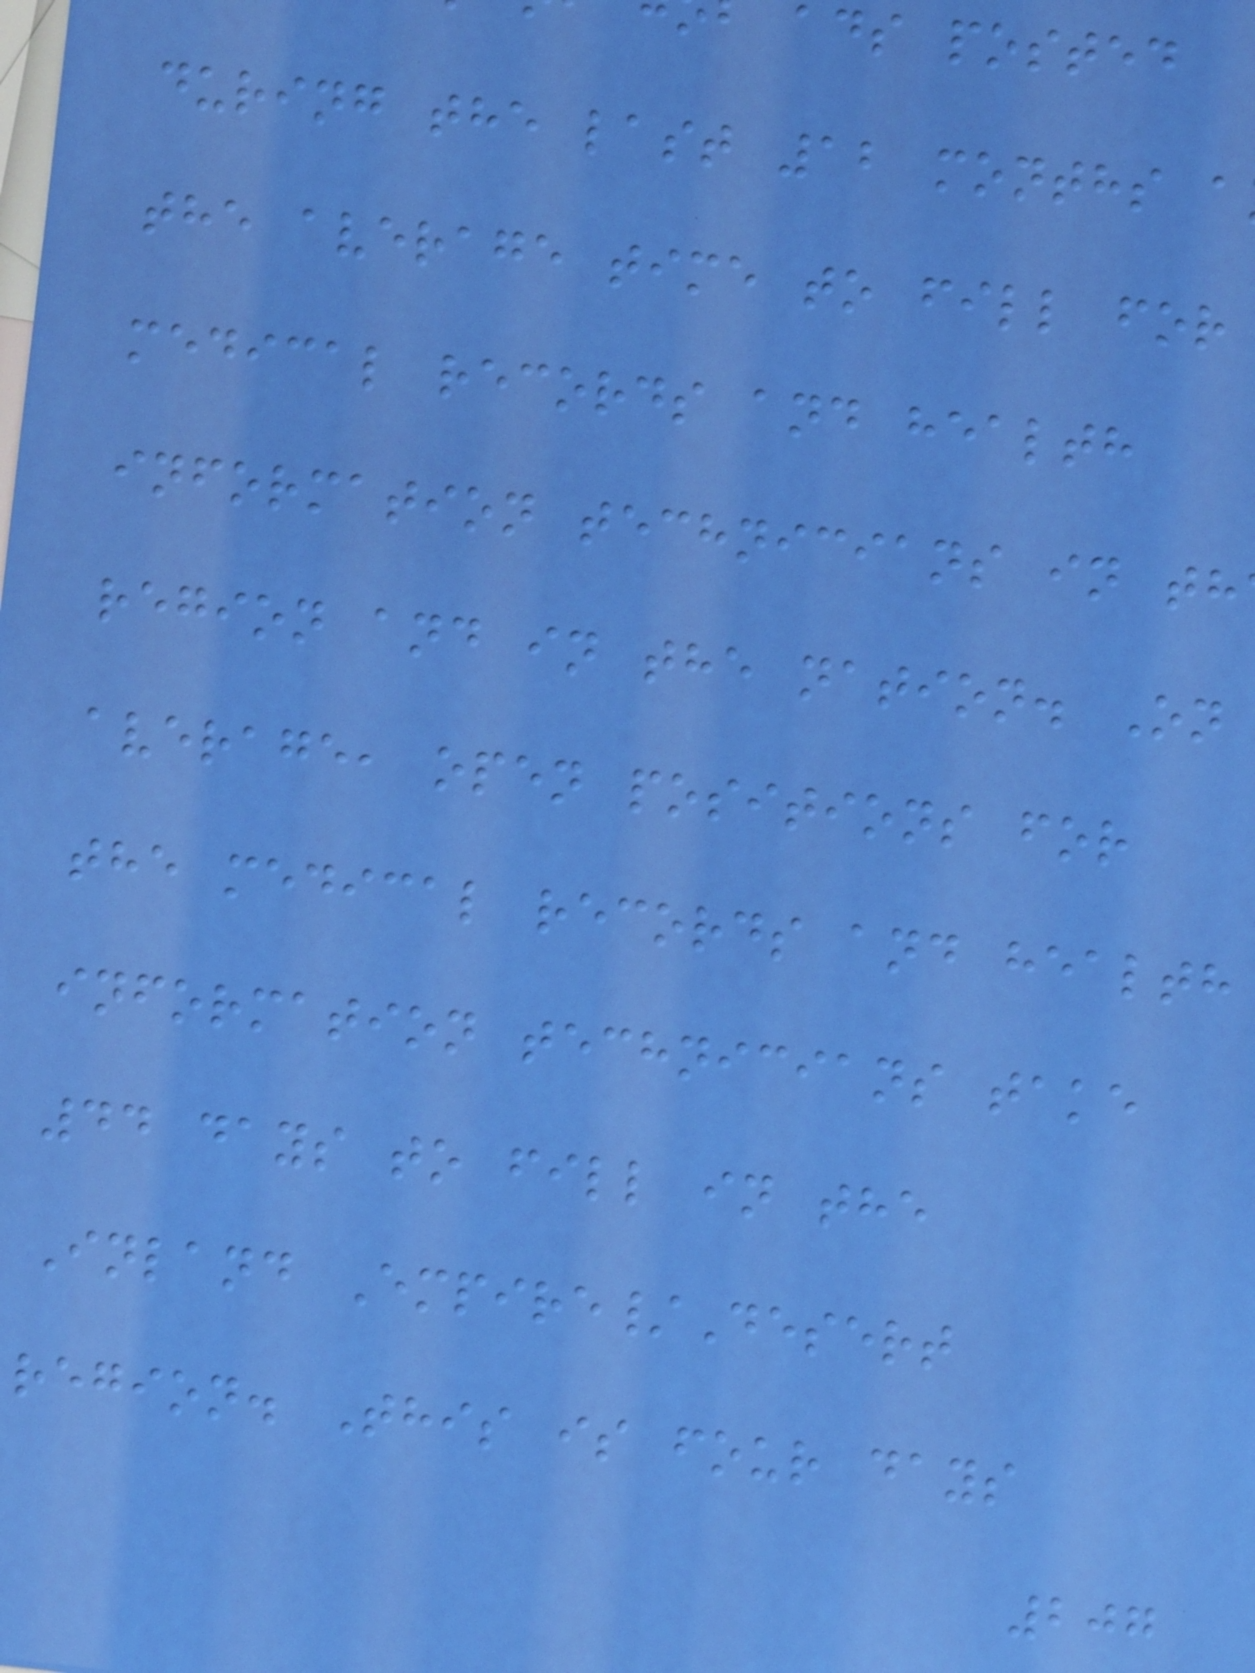ads posted
during the last 12 months a
the average time to fill for
medical records and health
information technicians in th
region and in the nation. On
average, open positions for
the medical records and health
information technicians take
44 days to fill in the
Inland Empire/Desert
region. This is four days
207
